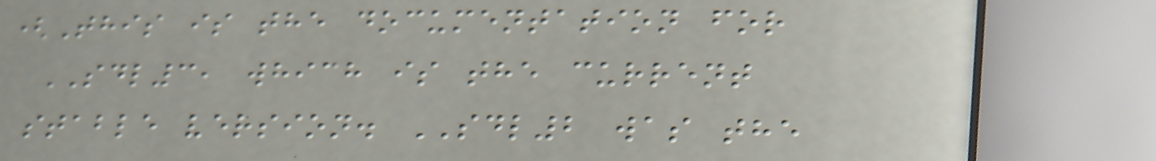(This is the documentation for
SDL3, which is the current
stable version. SDL2 was the
